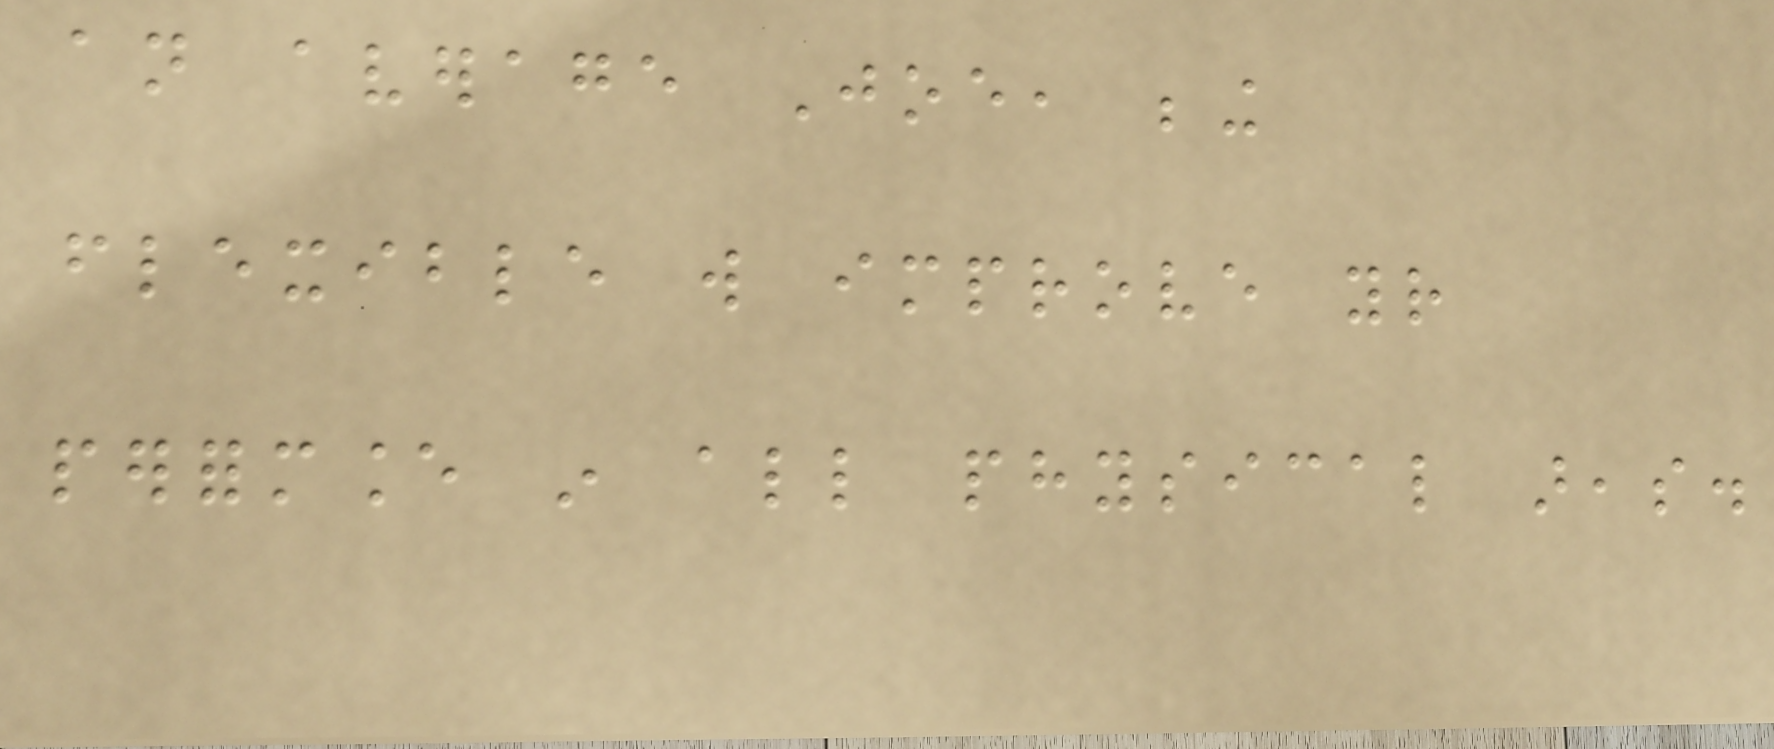an average Joe, being
flexible will improve your
performance in all physical areas.
